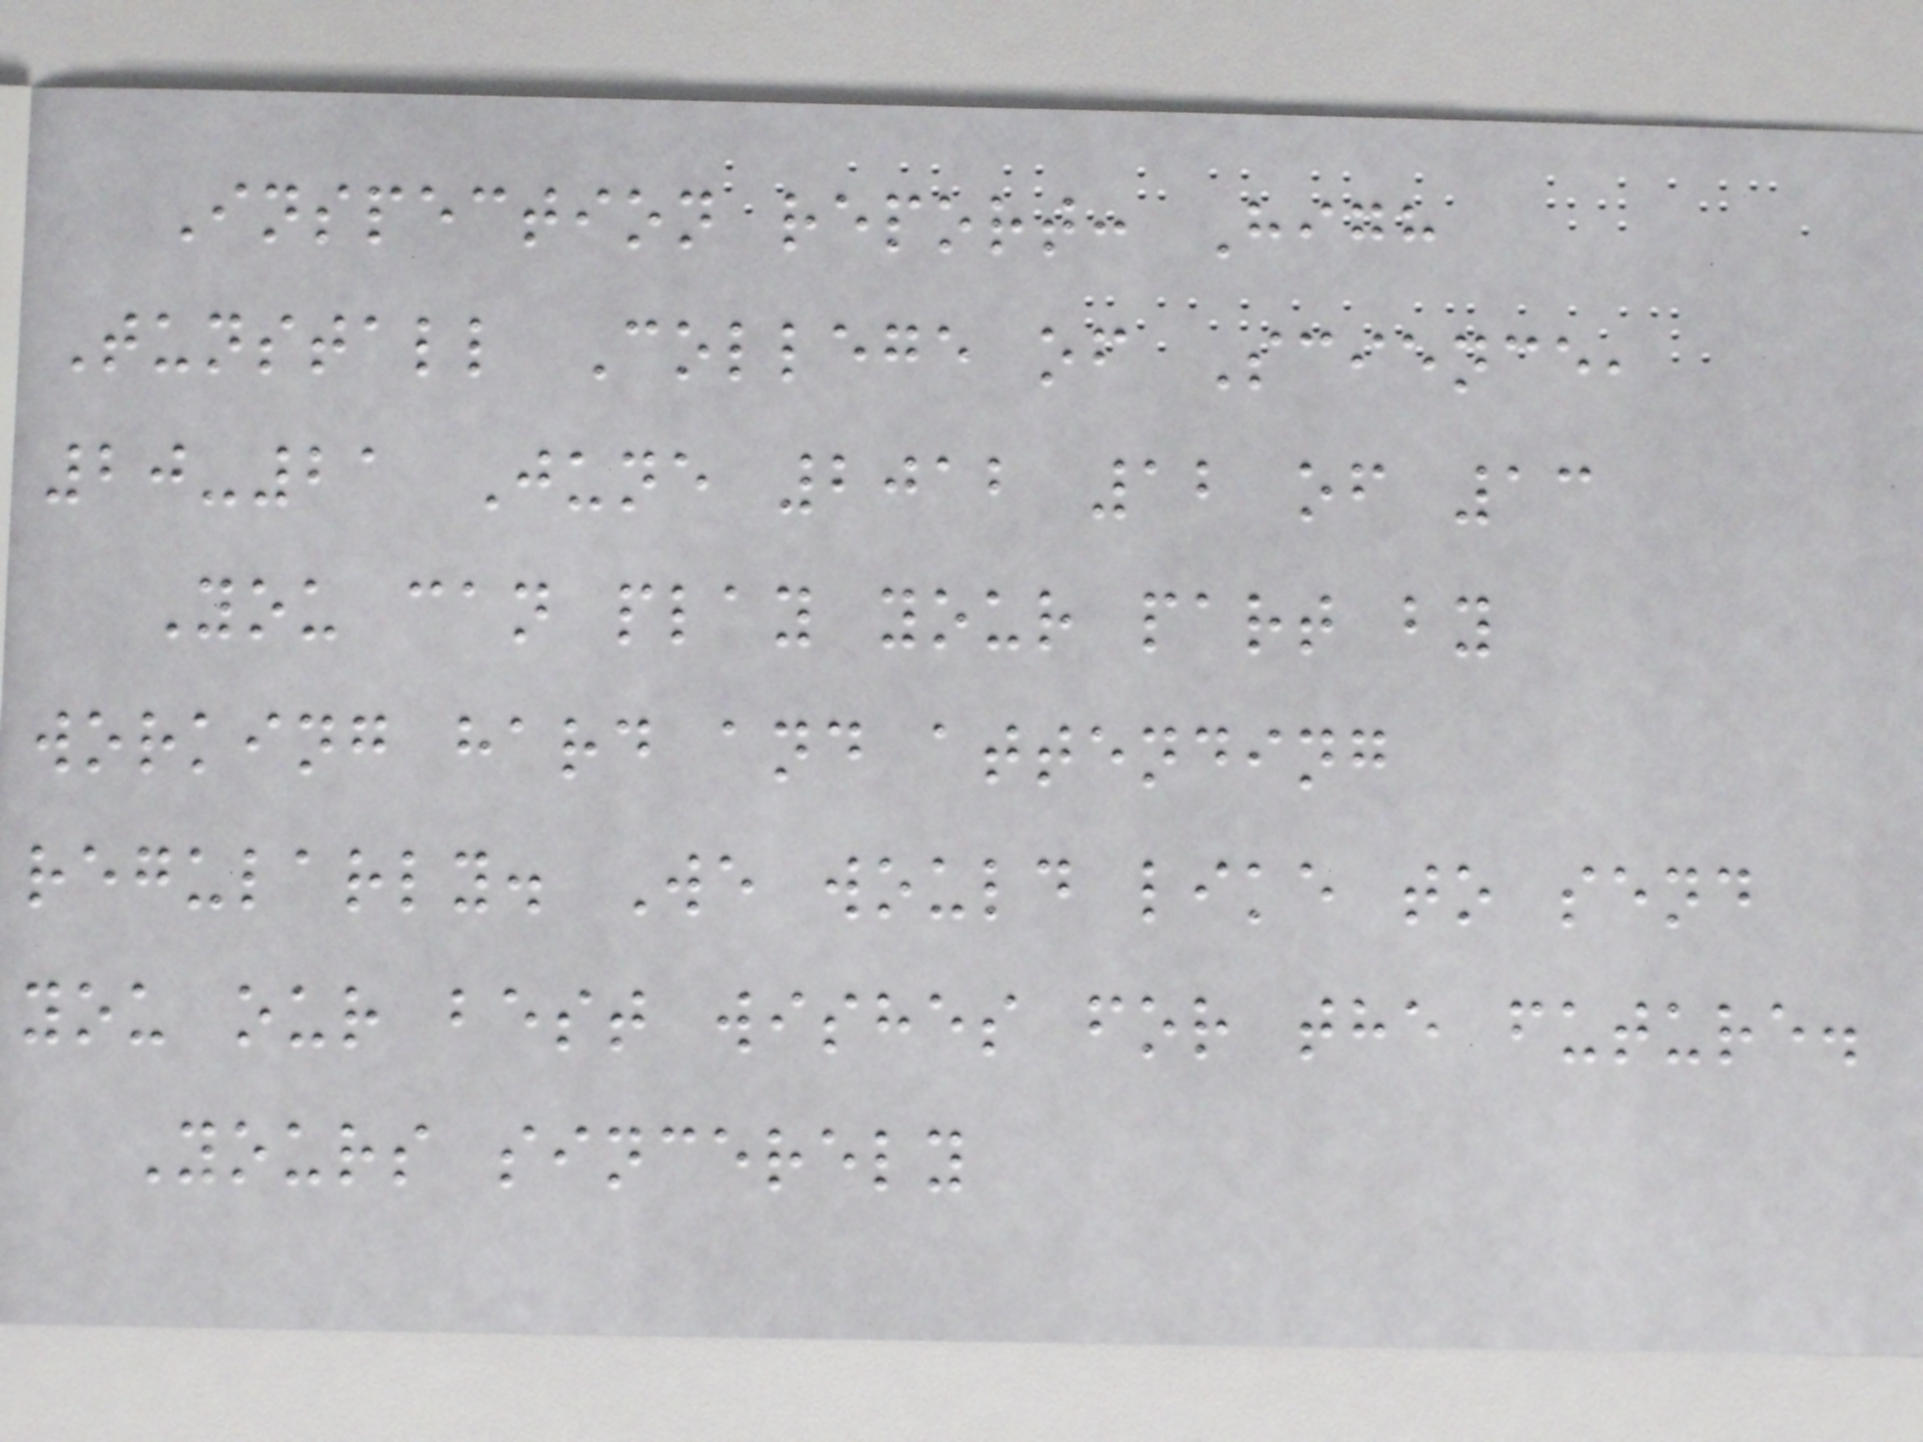Inspection report: High
Tunstall College of Science,
20-21 June 2012 12 of 13
You can play your part by
working hard and attending
regularly. We would like to send
you our best wishes for the future.
Yours sincerely
